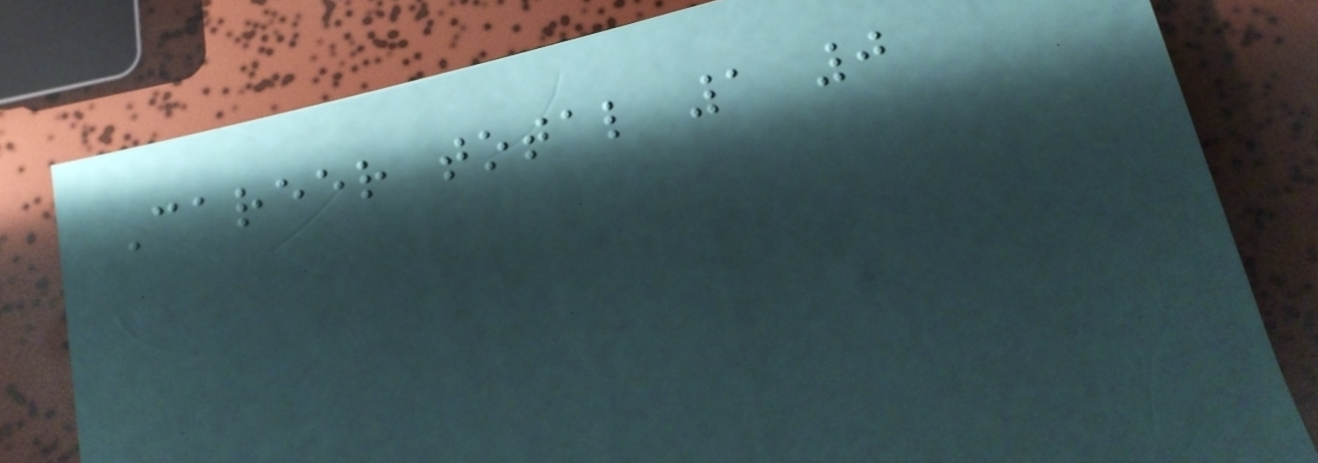Career total 1 0
